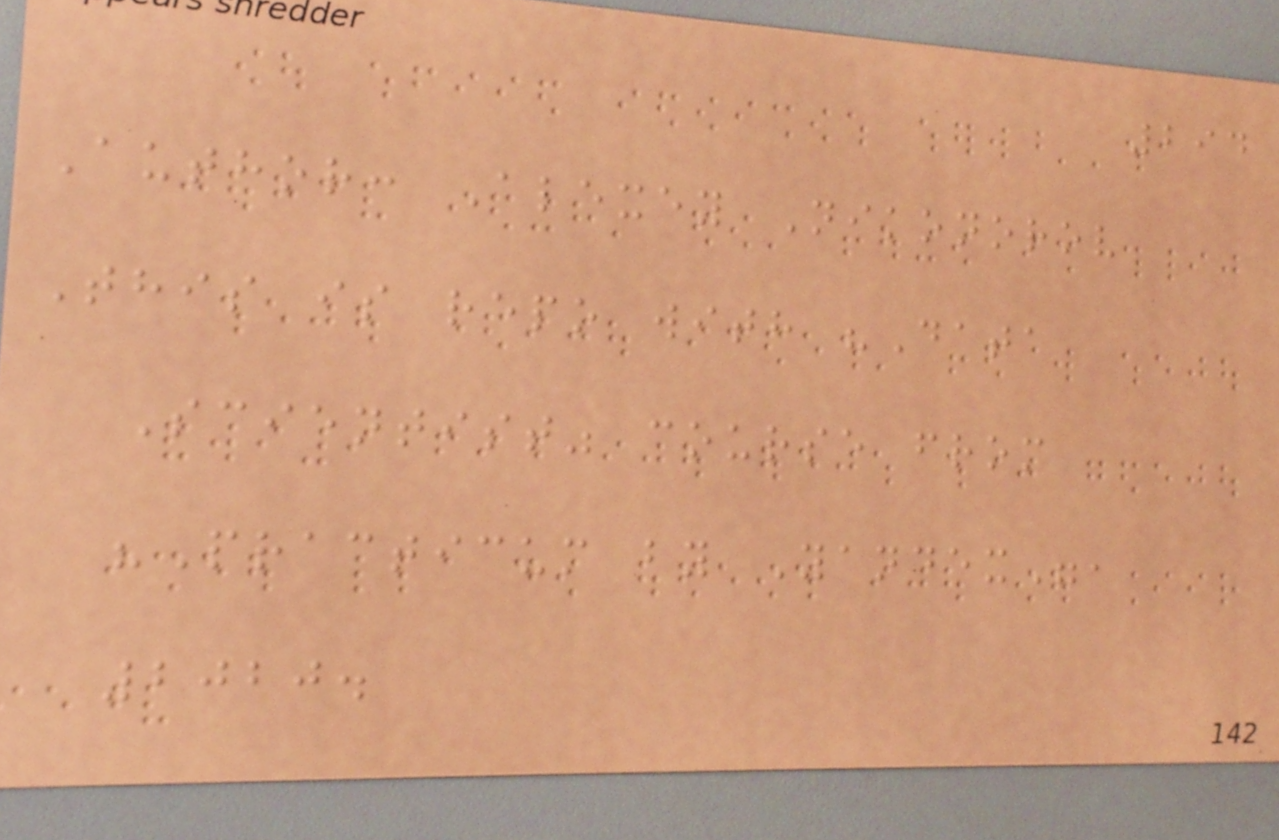294
Author: Alexey Nikonorov
This is repo with "Data
Scientist" course from
"Practicum by Yandex",
2020.
